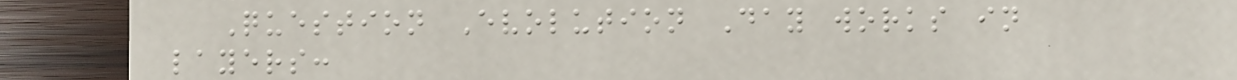Question Evolution Day works in
layers:
